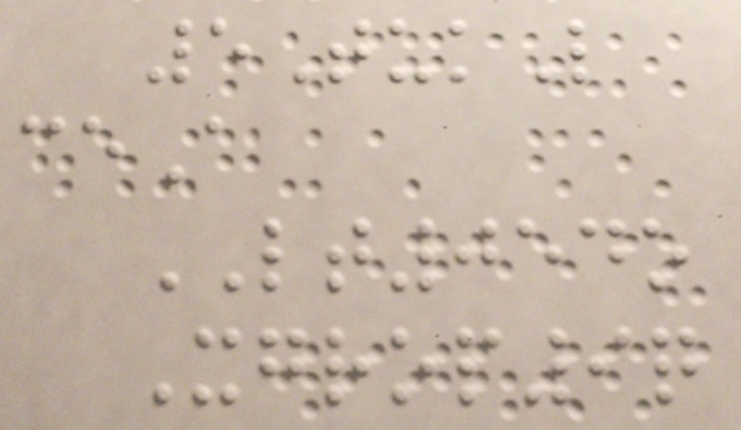5TukL
ceA
LT054o
Xgrop9q
